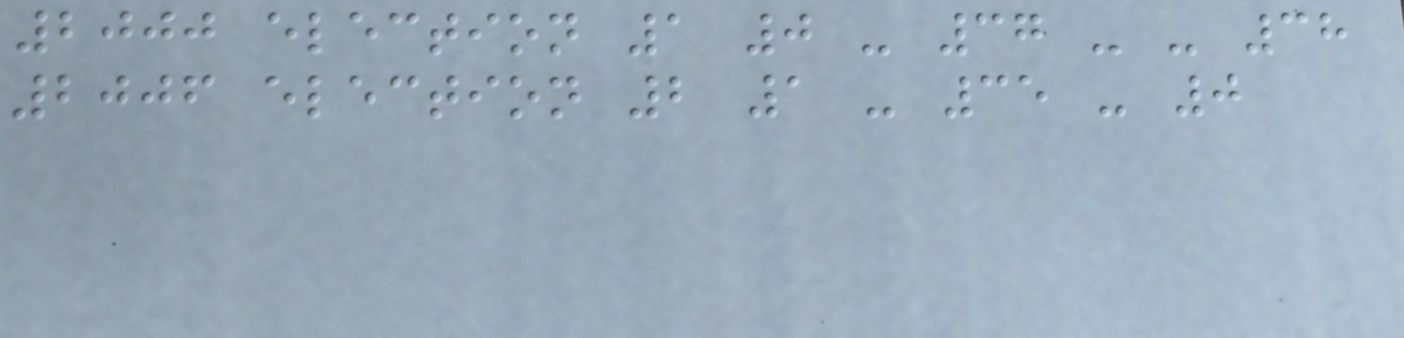2000 election 1 0 - 37 - - 38
2006 election 2 1 - 35 - 0
